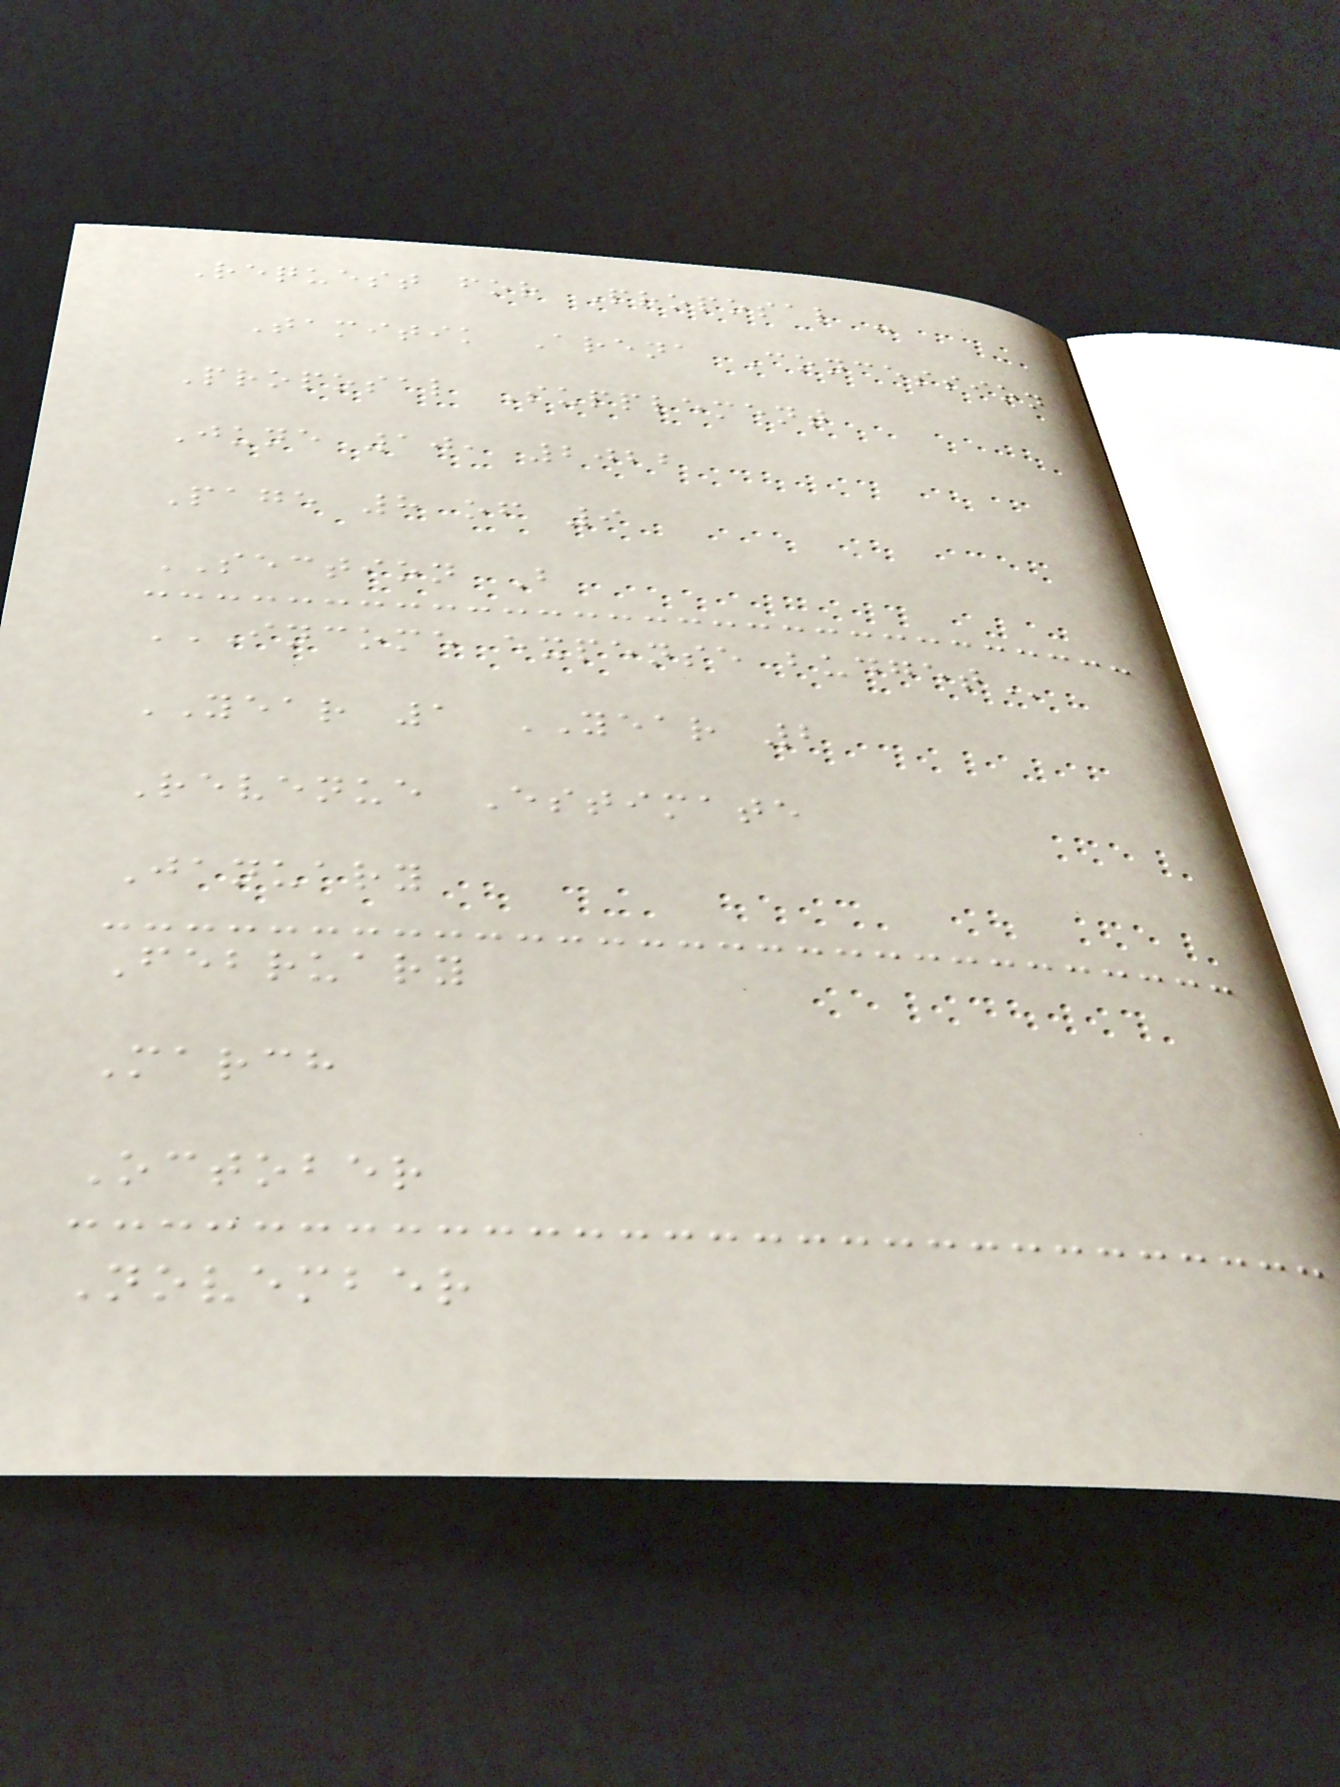Request for Proposal -
Tamitik Arena Concession
Proposal Supplement
June 10, 2022
Page 8 of 9
SECTION B
INCOME EXPENSE BUDGET
YEAR 1 YEAR 2
Revenue Estimate
January
February
March
October
November
